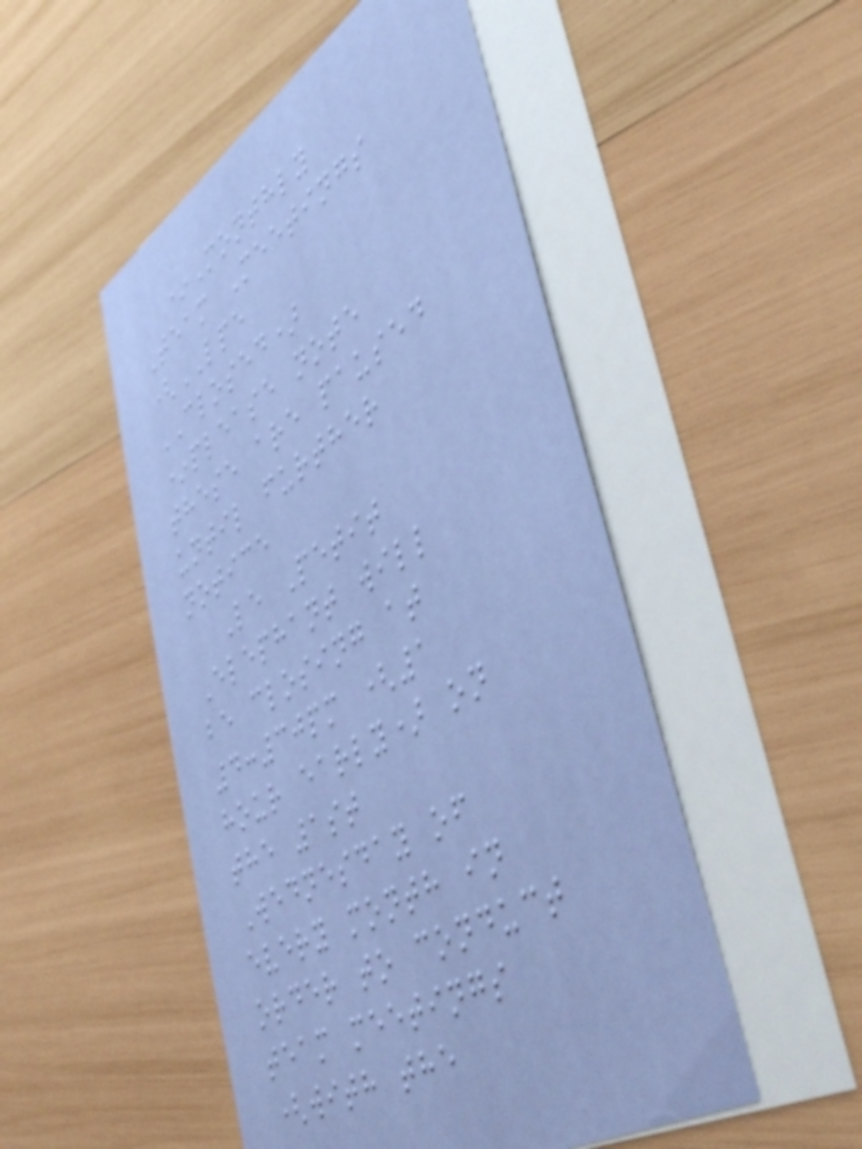*Monthly
Team Meetings
(LPE
CLOSED)
*please note
these are paused
until further
notice
Le Petit
Elephant will
be closing at
4:30pm (1
hour early) on
the 1st
Wednesday of
every month in
order to conduct
team meetings
(with the
